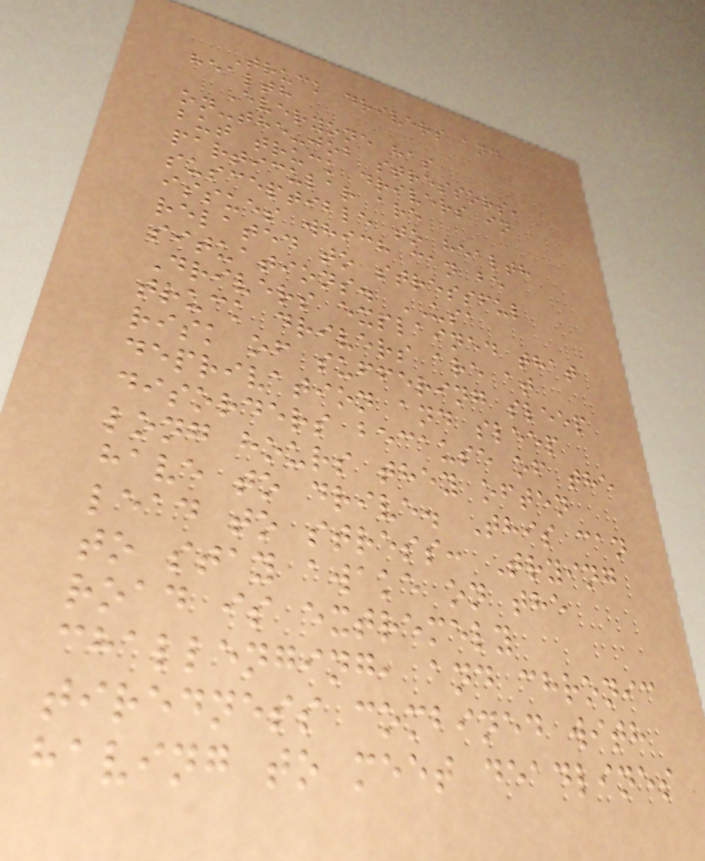Truck drivers and
health
Everyone has
on-the-job stressors,
but truck drivers in
particular are
susceptible to health
issues which can be
related to stressful
situations. USA
Drivers explained that
truck drivers are at
risk of suffering sleep
deprivation and sleep
disorders because of the
long hours they often
have to drive. This can
lead to stress: Trying
to stay awake on the
road is extremely
challenging, and chronic
tiredness combined with
having to meet deadlines
